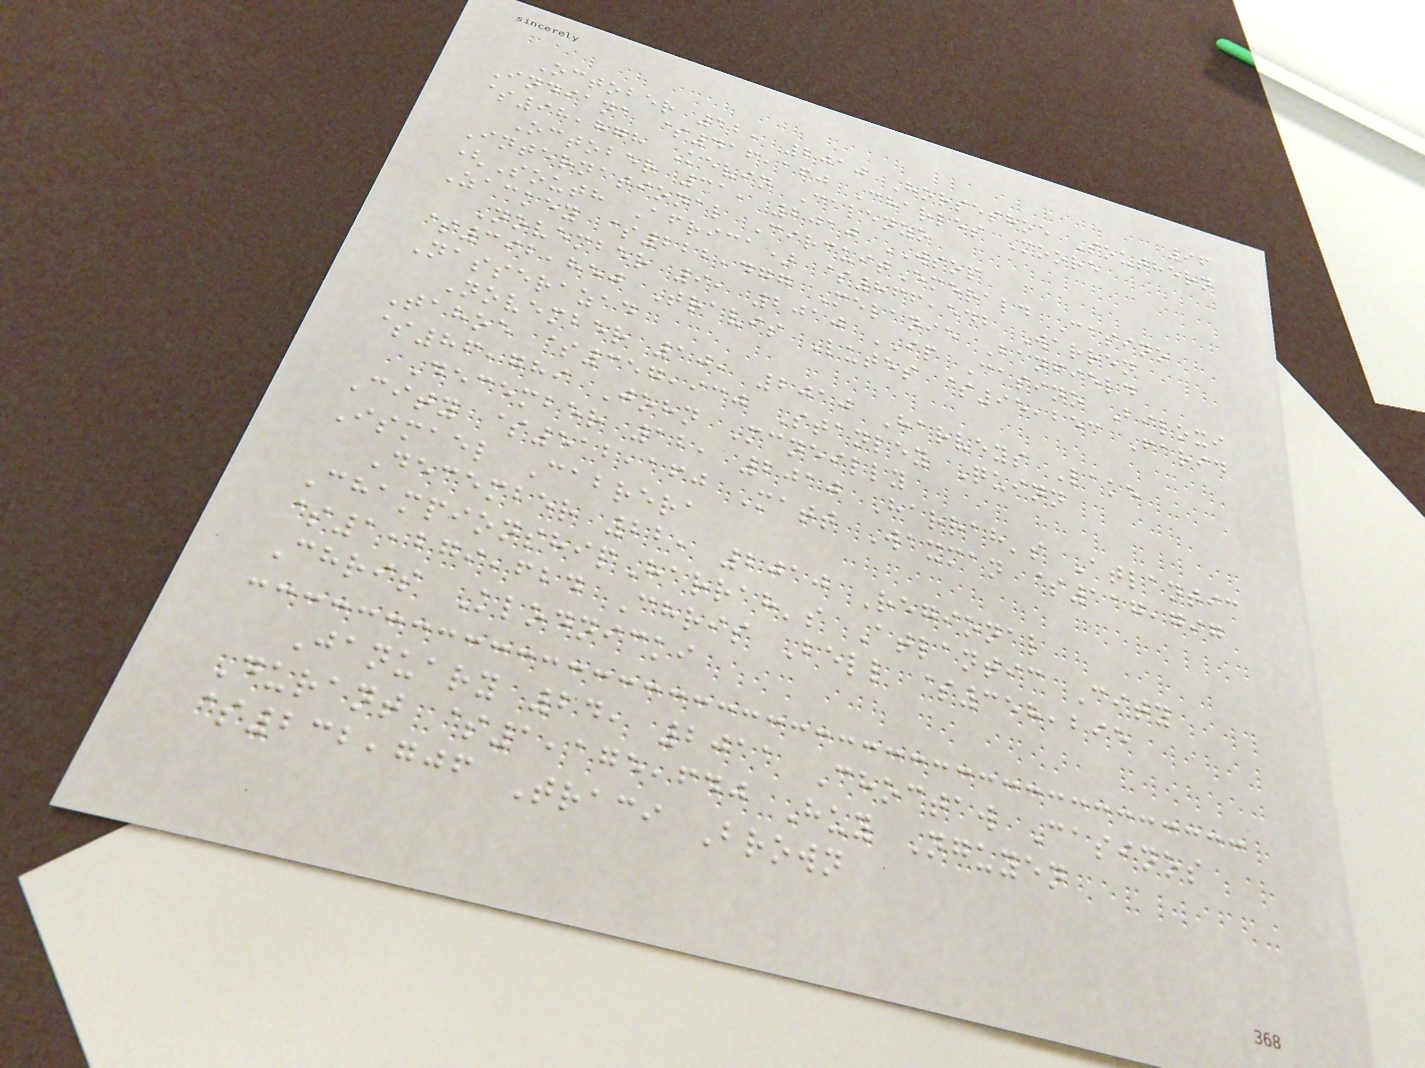96
October 12, 2010 Horseshoe Southern
Indiana $416,160 Charles Moore
$98,878 Kevin Calenzo
October 31, 2010 WSOP
International CircuitEmerald Casino
(South Africa) $866,542 Warren
Zackey $222,477 Melanie Banfield
November 9, 2010 IP Casino Biloxi
$392,850 Travis Lutes $95,253 Farid
Nasserazad
November 10, 2010 Harveys Lake
Tahoe $357,930 Stanley Quinn
$86,789 John Mcneilly
December 12, 2010 Harrah's Atlantic
City $512,160 Matt Waxman $117,797
Ismael Cabrera
December 22, 2010 Regional
ChampionshipHarrah's Atlantic City
$1,279,624 Chris Bell $358,295
Chris Klodnicki
January 24, 2011 Choctaw Casinos
Durant $1,175,640 Huy Nguyen
$232,706 Traci Brown
